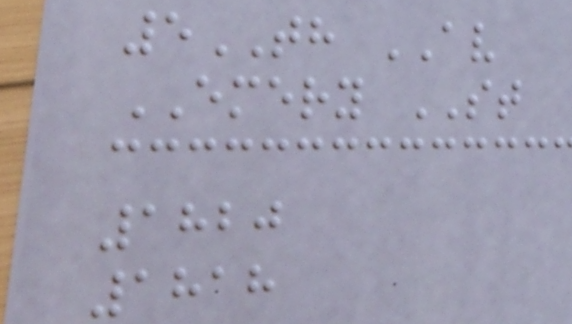5TH AV
EMERY ST
1820
1818
